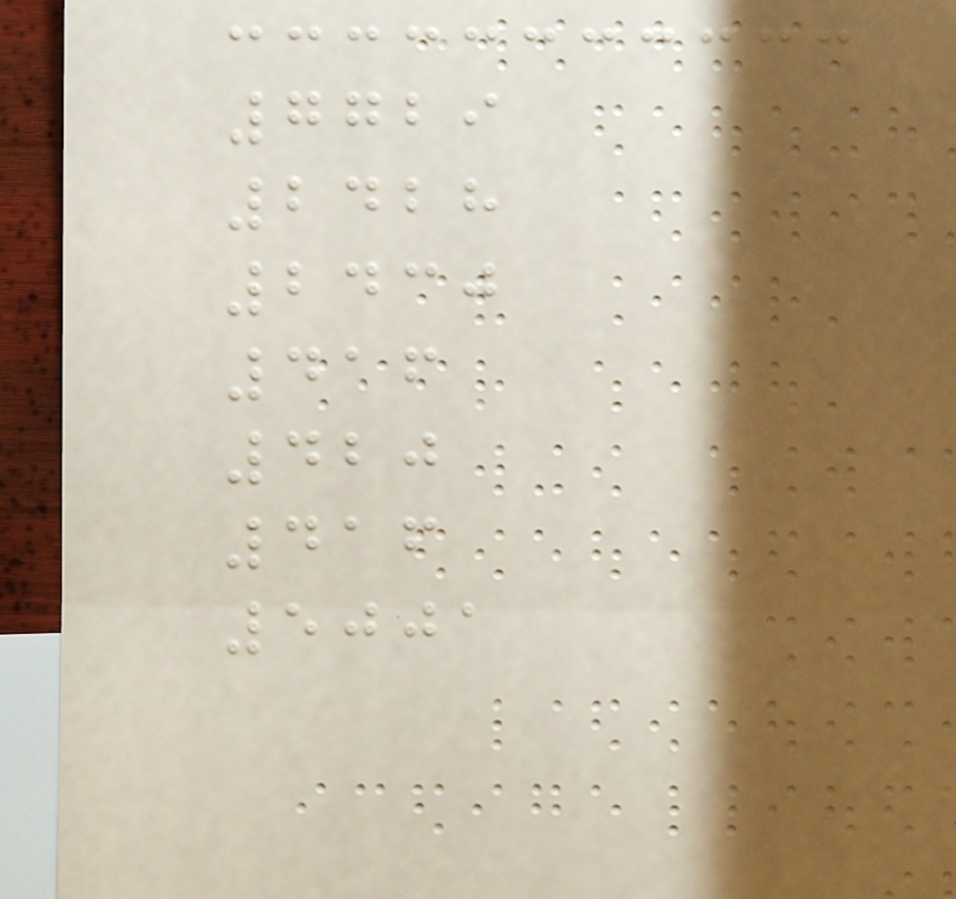7729
2428
2430
416
420
416
5001
